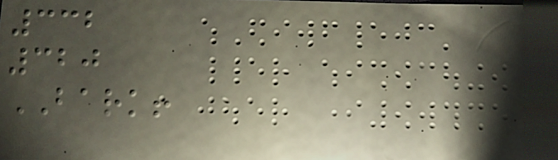332
320
BARK!
